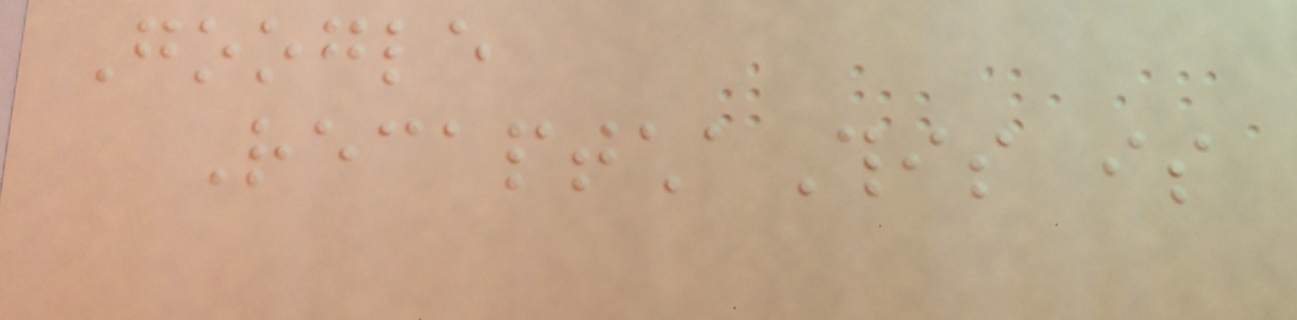Google
RecaptchaThis is
